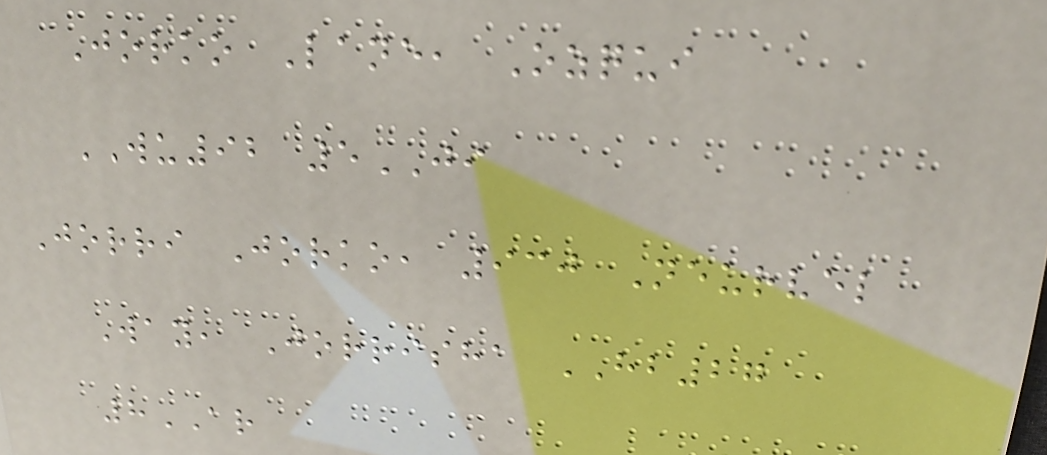Jorko Lane, Ozqui
WU92 5JI
Jorri Jorko, 930 Neurvel
Way, Jorrisha HB27
8AR
